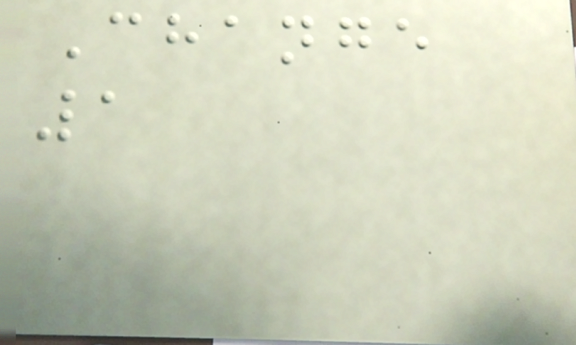Change
1
